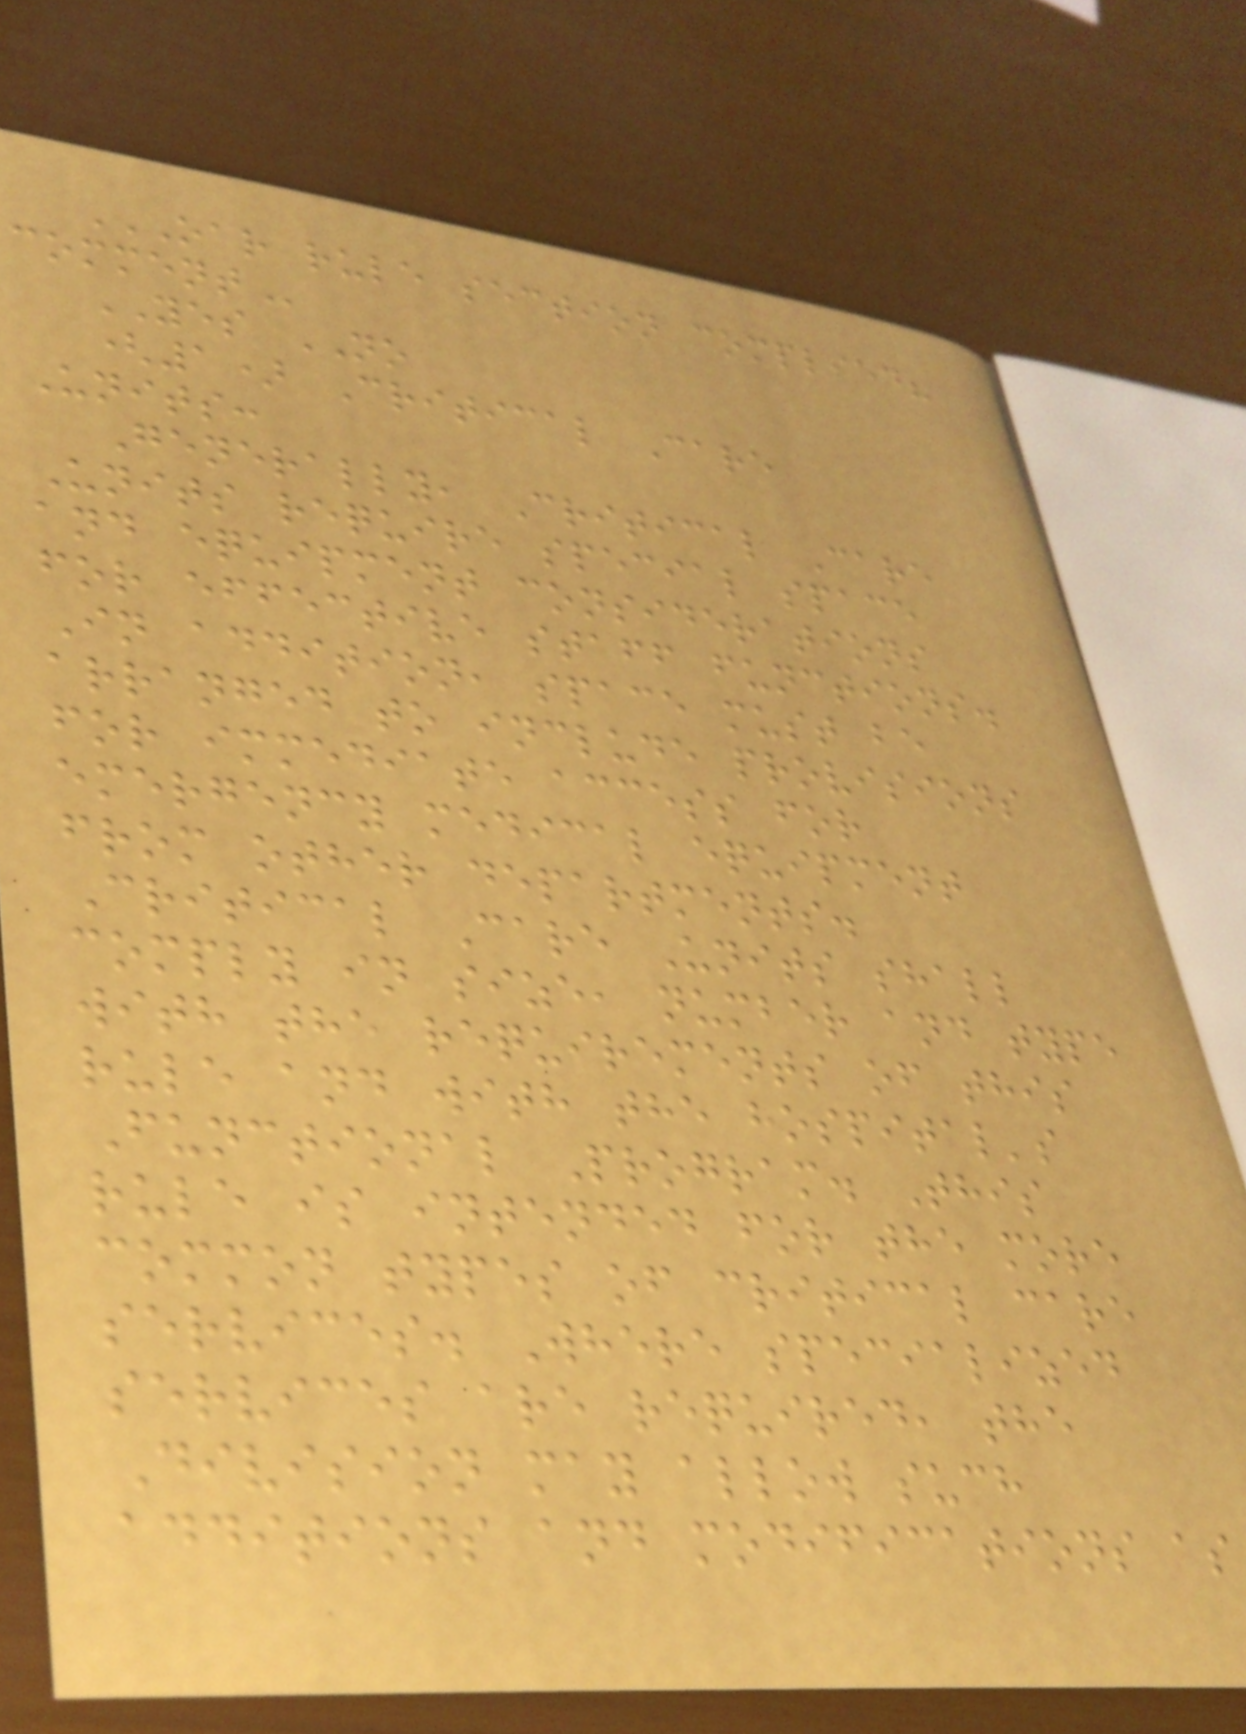OAR RULE SECTION COMPLIED?
COMMENT
YES NO
(1) Critical Care
Units:
Generally, Critical Care
Units require special space
and equipment considerations
for effective staff functions.
In addition, space must be
arranged to include provisions
for immediate access for
emergency medical equipment
from other departments.
Critical Care Units shall
comply in size, number and type
with the requirements of this
rule and with the hospital's
Functional Program. This
rule is intended for the more
common types of critical care
services. Where specialized
services are required, the
Division may allow such
additions and modifications as
